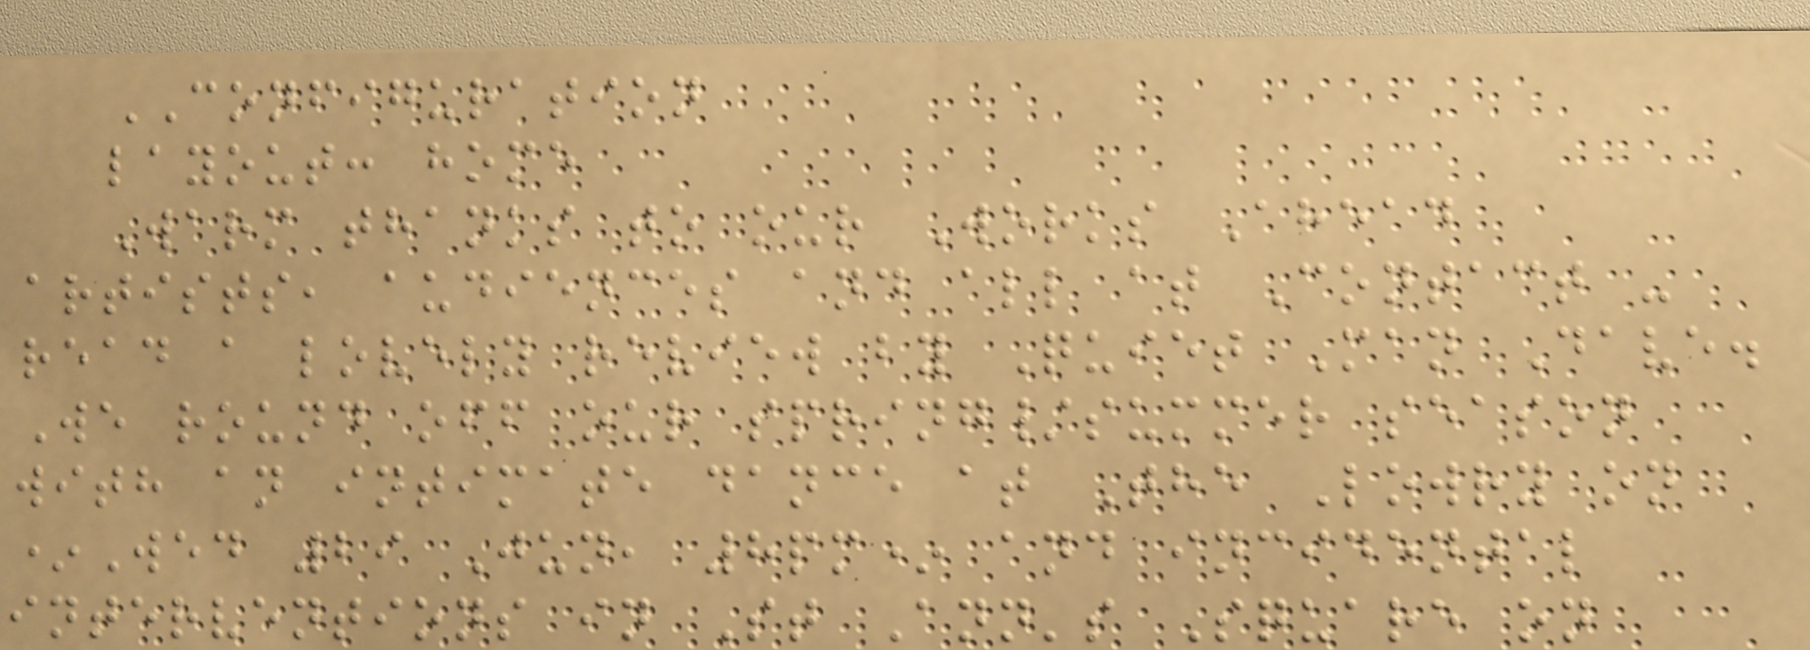CONFIGURATION
layout: home
Warm thanks to our Works Ahead
artists, audiences and all at Contact -
read a lovely review by Quiet Man Dave.
We round off our spring/summer season
with an intimate dance at The Lowry on
*Wed 29 Jun, 8pm* and incidental
interventions in St Ann's Square on
